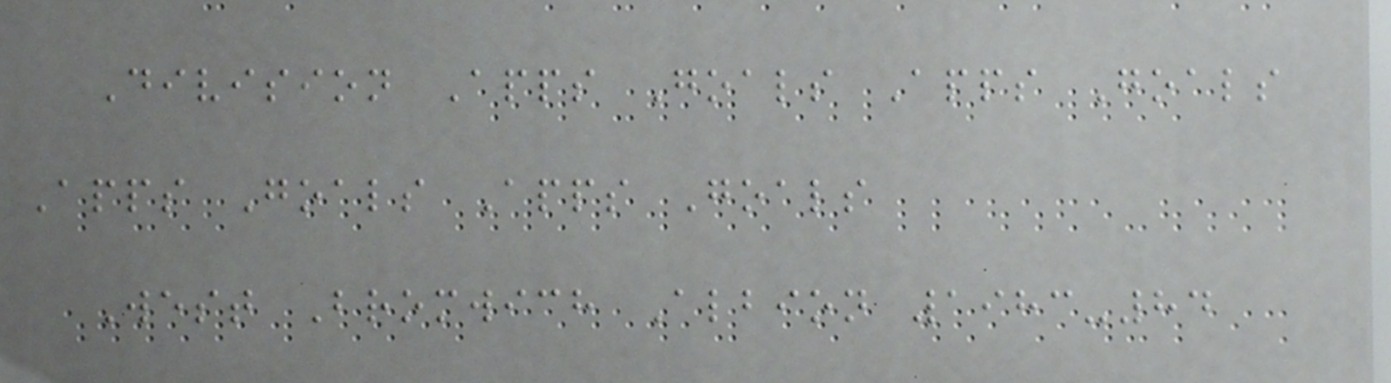Division Apps Goals Apps Goals
Apps Goals Apps Goals
West Bromwich Albion 1983-84
